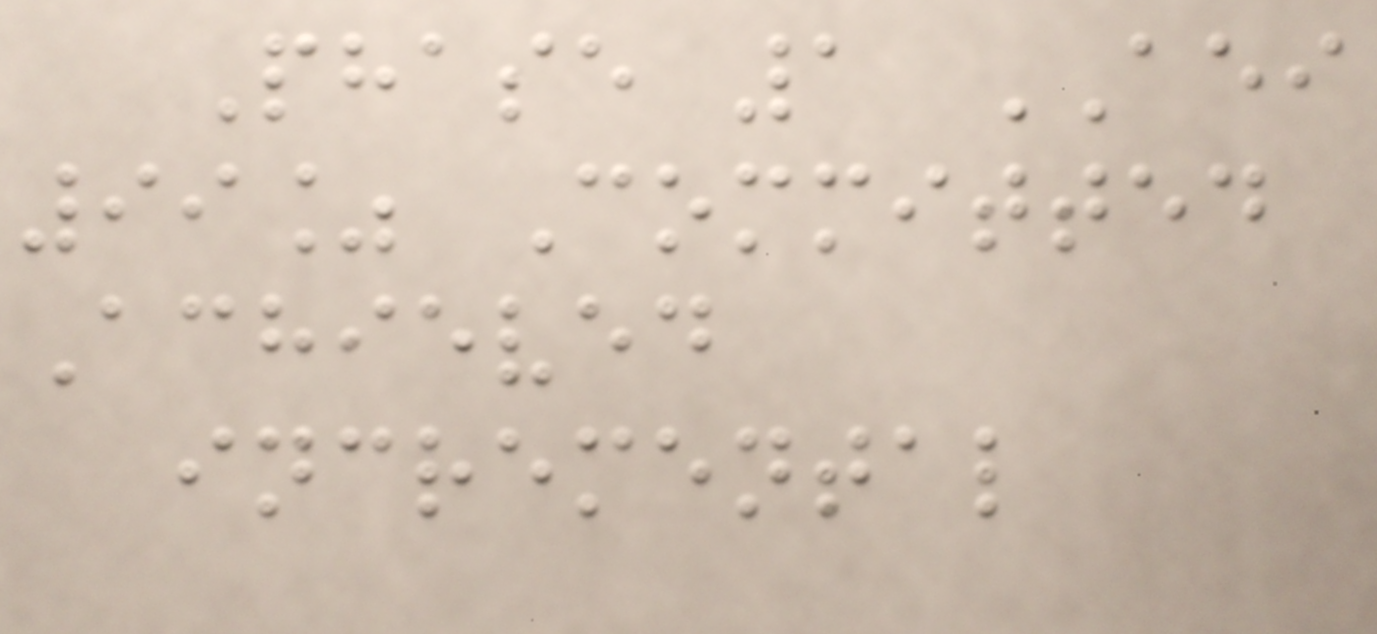Phase 1 AEI
99% Committed
Achieved
incremental
